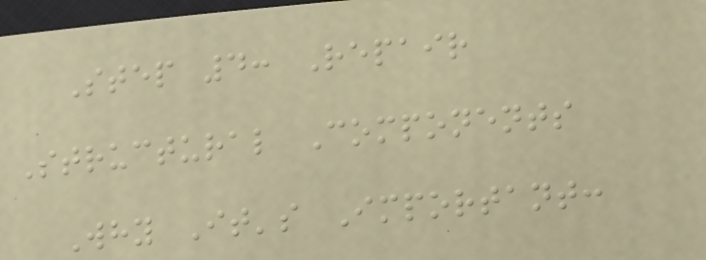Step 4: Repair
Structural Components
Why It's Important:
